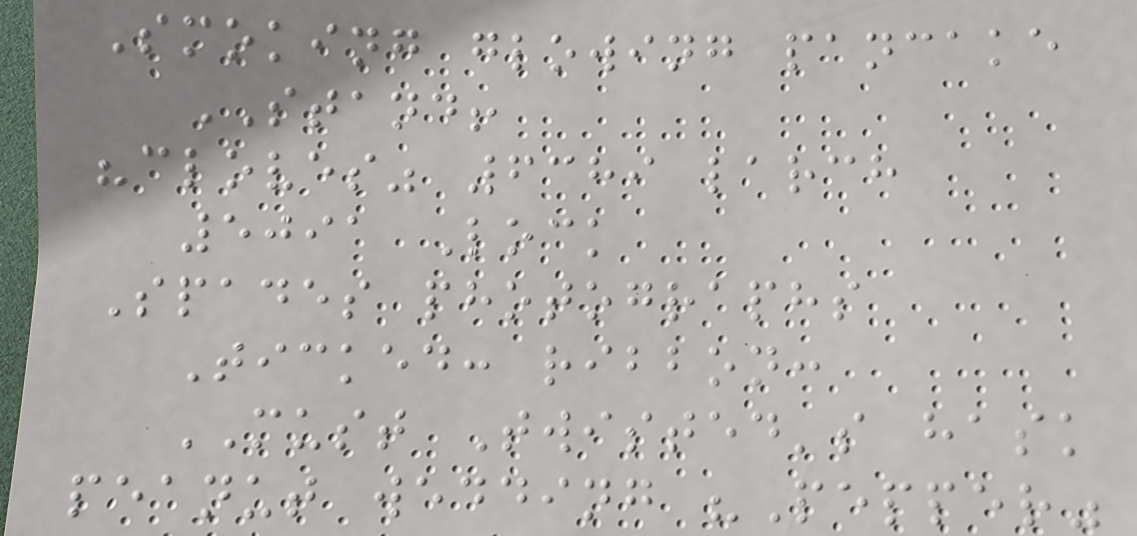Smoking glowing pancake
STAND!
"cloves" 6389 larch
5091 Lock
Spades photographs
Ticked: ribbon:
MUST Twisted's hask
peanut wedding "Pepper"
